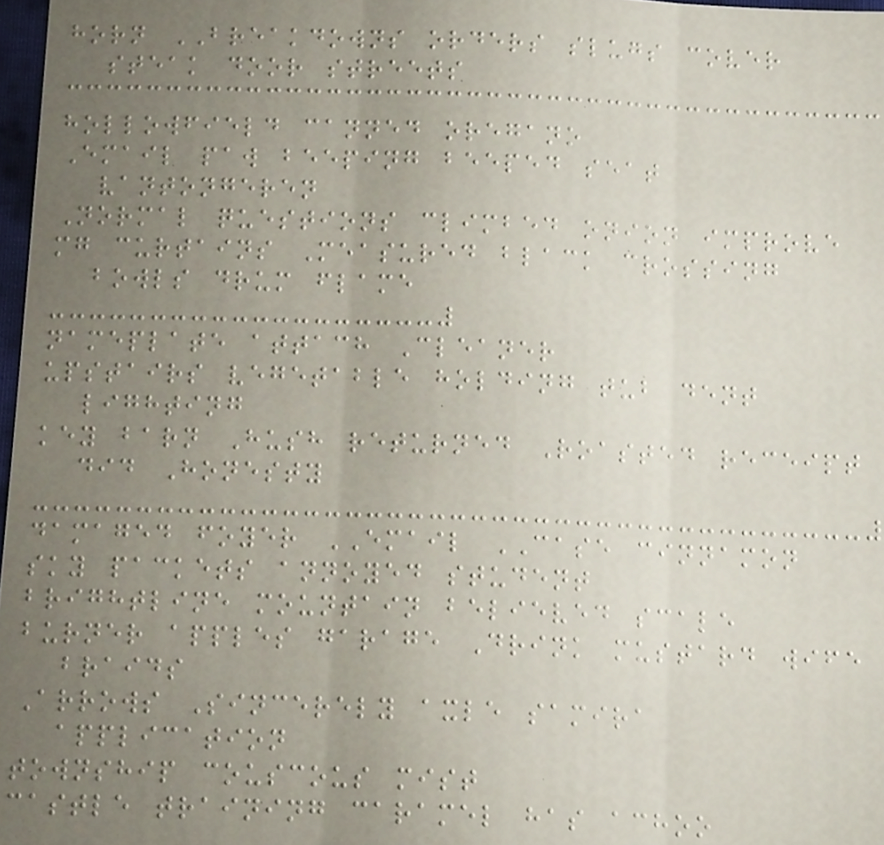horn BREAKDOWNS orders slugs cover
steak door streets
hollowfield canned oregano
Email paw beeping beeped seat
vantongeren
Normal questions climbed onion improve
mg curtains Measured black crossing
bowls drum flame
nameplate attach Cleaner
upstairs vegetable holding tub dent
lighting
key barn Hush returned Roasted receipt
did Honesty
damaged foyer EMAIL CASE cinnamon
sky packets annoyed student
brightline mountain believed scale
burner apples garage Drink mustard wife
braids
Arrows Sincerely axle samira
application
township couscous mist
castle training caramel has achoo
